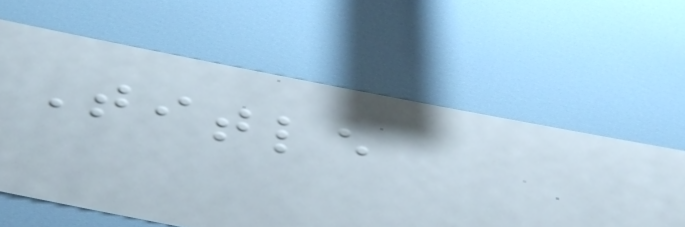Title
